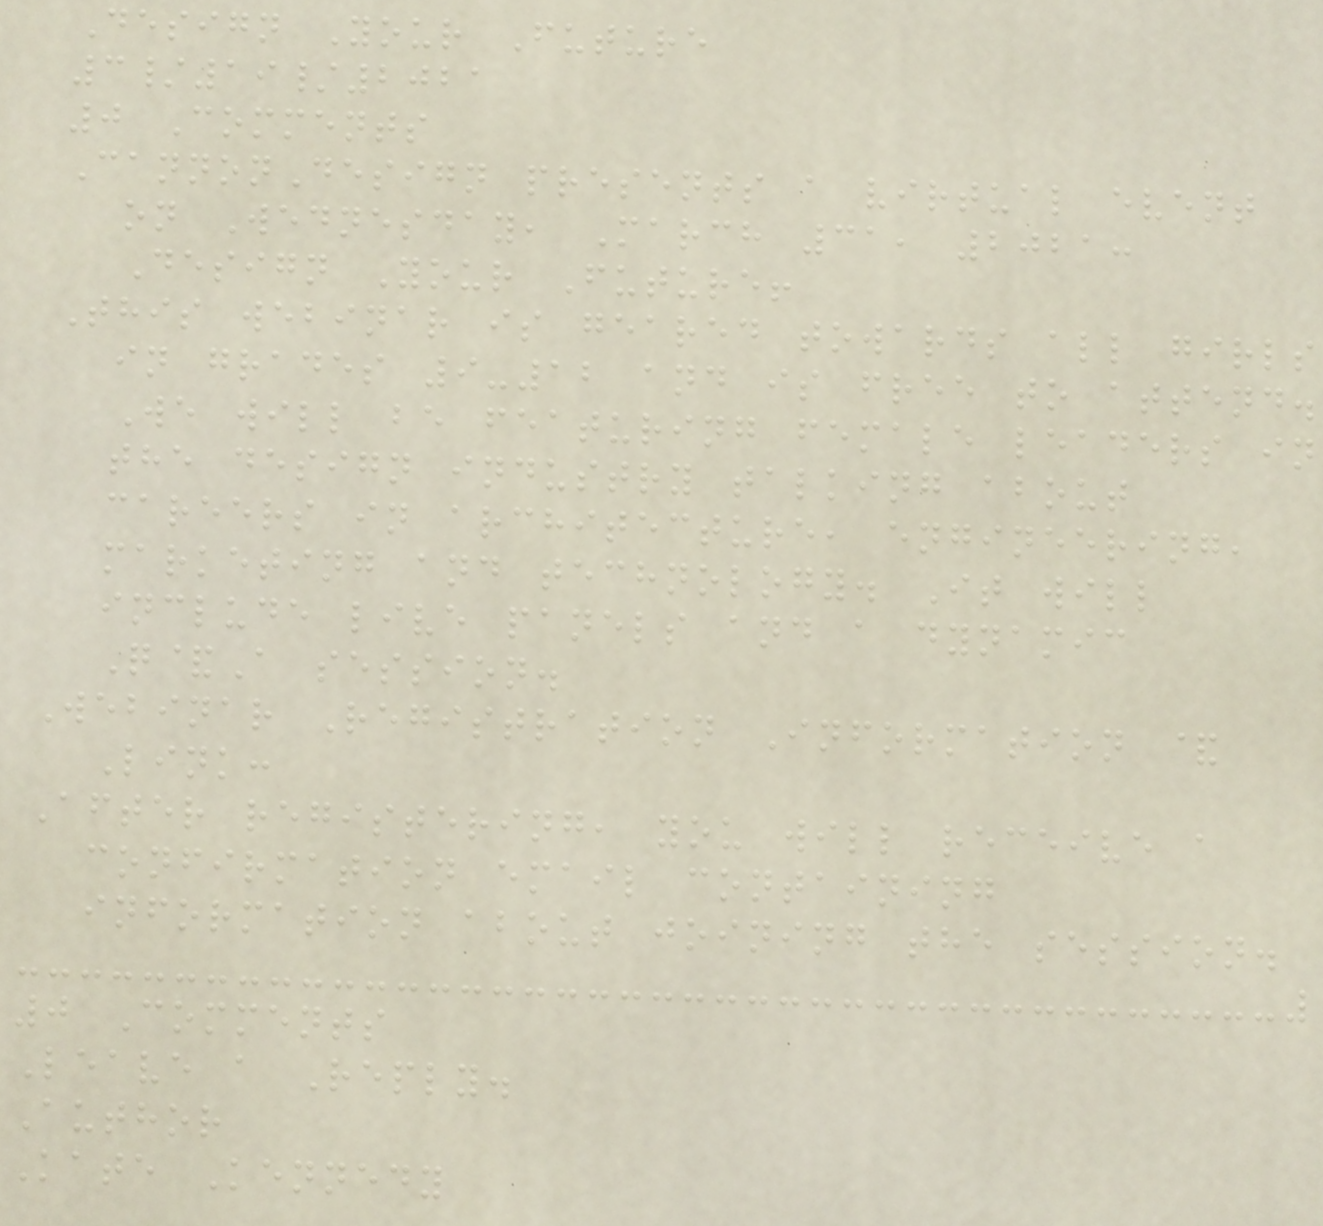Design Your Future
3/19/2021
0 Comments
CannonDesign presents a virtual event
on Wednesday, March 31, 2021:
Design Your Future!
This webinar is geared towards all girls
in grades 9-12 and is free to attend.
We will be featuring female leaders in
the design industry talking about
careers in architecture, engineering,
marketing and technology. It will
include live panels and a dynamic
Q&A session.
Webinar Registration Information &
Link:
After registering, you will receive a
confirmation email containing
information about joining the session.
0 Comments
Leave a Reply.
Author
Kate Kennedy
